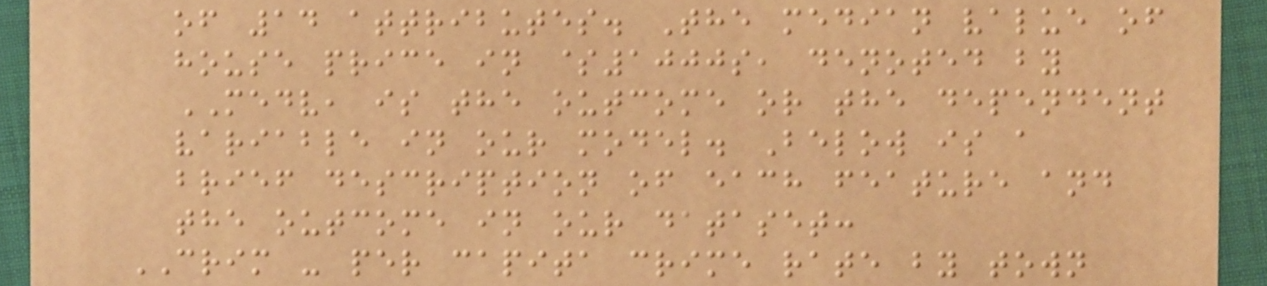of 14 attributes. The median value of
house price in $1000s, denoted by
MEDV, is the outcome or the dependent
variable in our model. Below is a
brief description of each feature and
the outcome in our dataset:
CRIM - per capita crime rate by town
